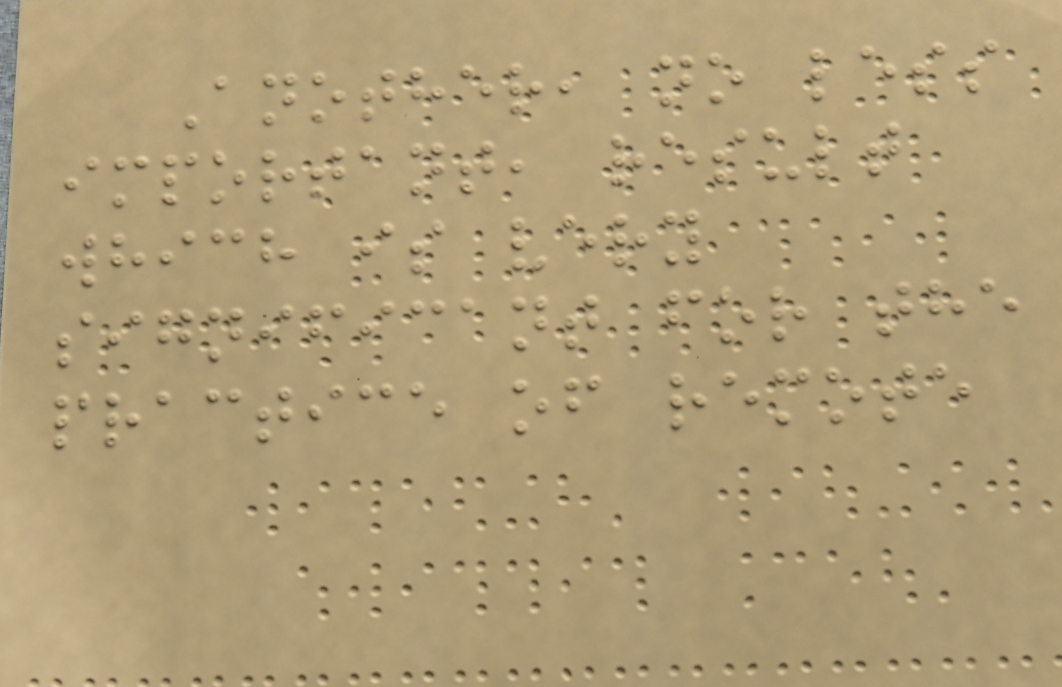Another, no less
important, result
which is very
significant for the
practice of remote
